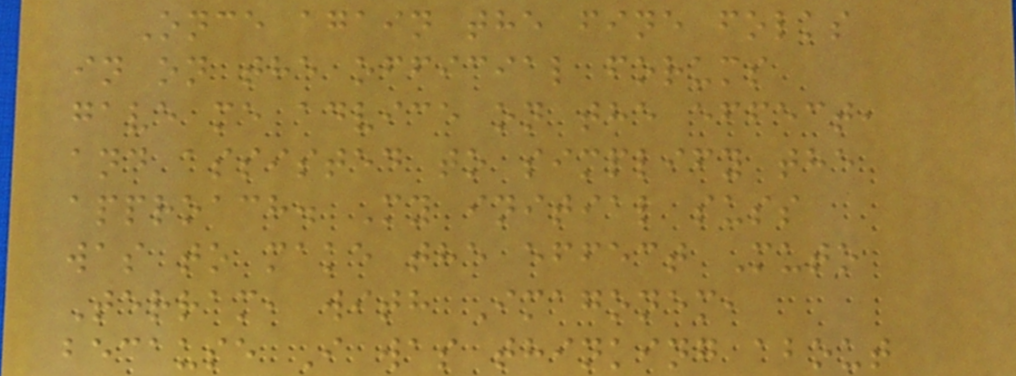Once again the fine folks
in on the official forums
gave me advice on the effect,
and assisted to simplify the
approach. My initial suss
was to make the effect Muto
Terram, with Imagonem,
because I was thinking about
